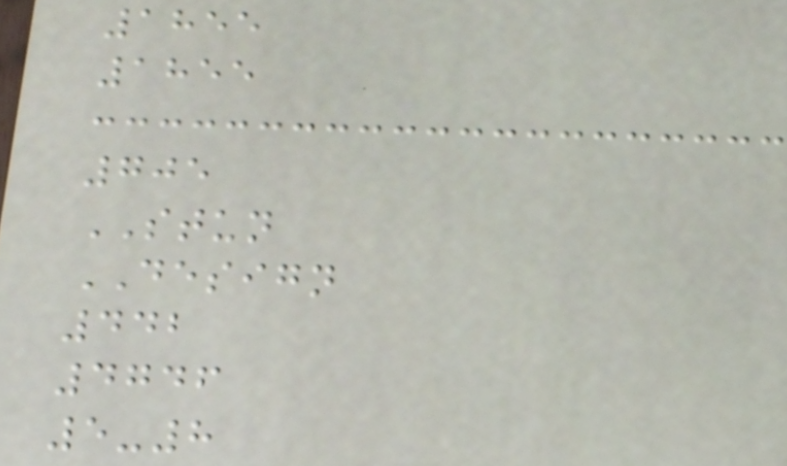1855
1855
705
STUN
DESIGN
442
4746
5-8
